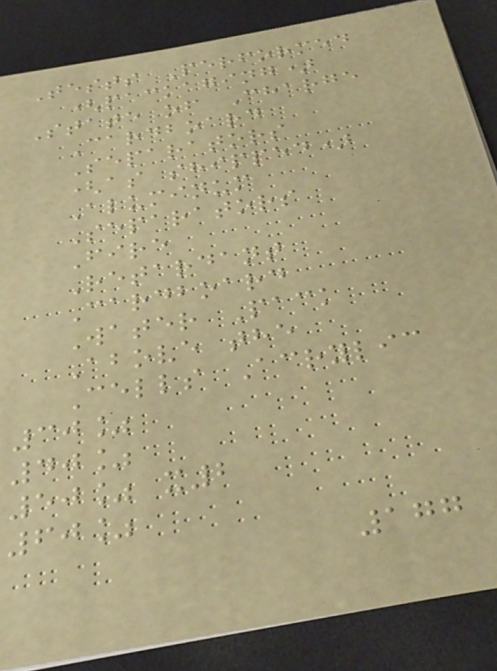Tests Performed
(packaging)
State of Charge
Cardboard
Separators
(as shipped)
Aluminum
Separators
Fire
Retardant
Cardboard
Water Pack
Above the
Cells Acrylic
30%
40%
50% x2
60%
177
